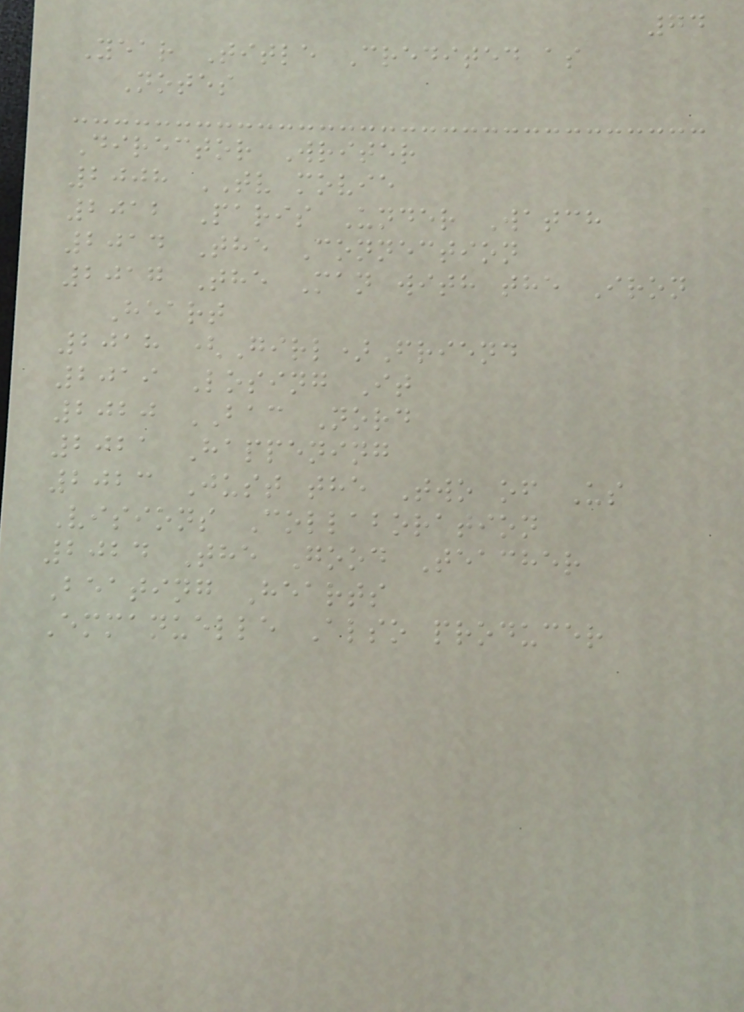74
Year Title Credited as
Notes
Director Writer
2008 TV movie
2012 Paris Under Watch
2014 The Connection
2017 The Man with the Iron
Heart
2018 (Girl)Friend
2019 Losing It
2020 BAC Nord
2021 Happening
2023 Just the Two of Us
Visions Collaboration
2024 The Good Teacher
Beating Hearts
Emmanuelle Also producer
